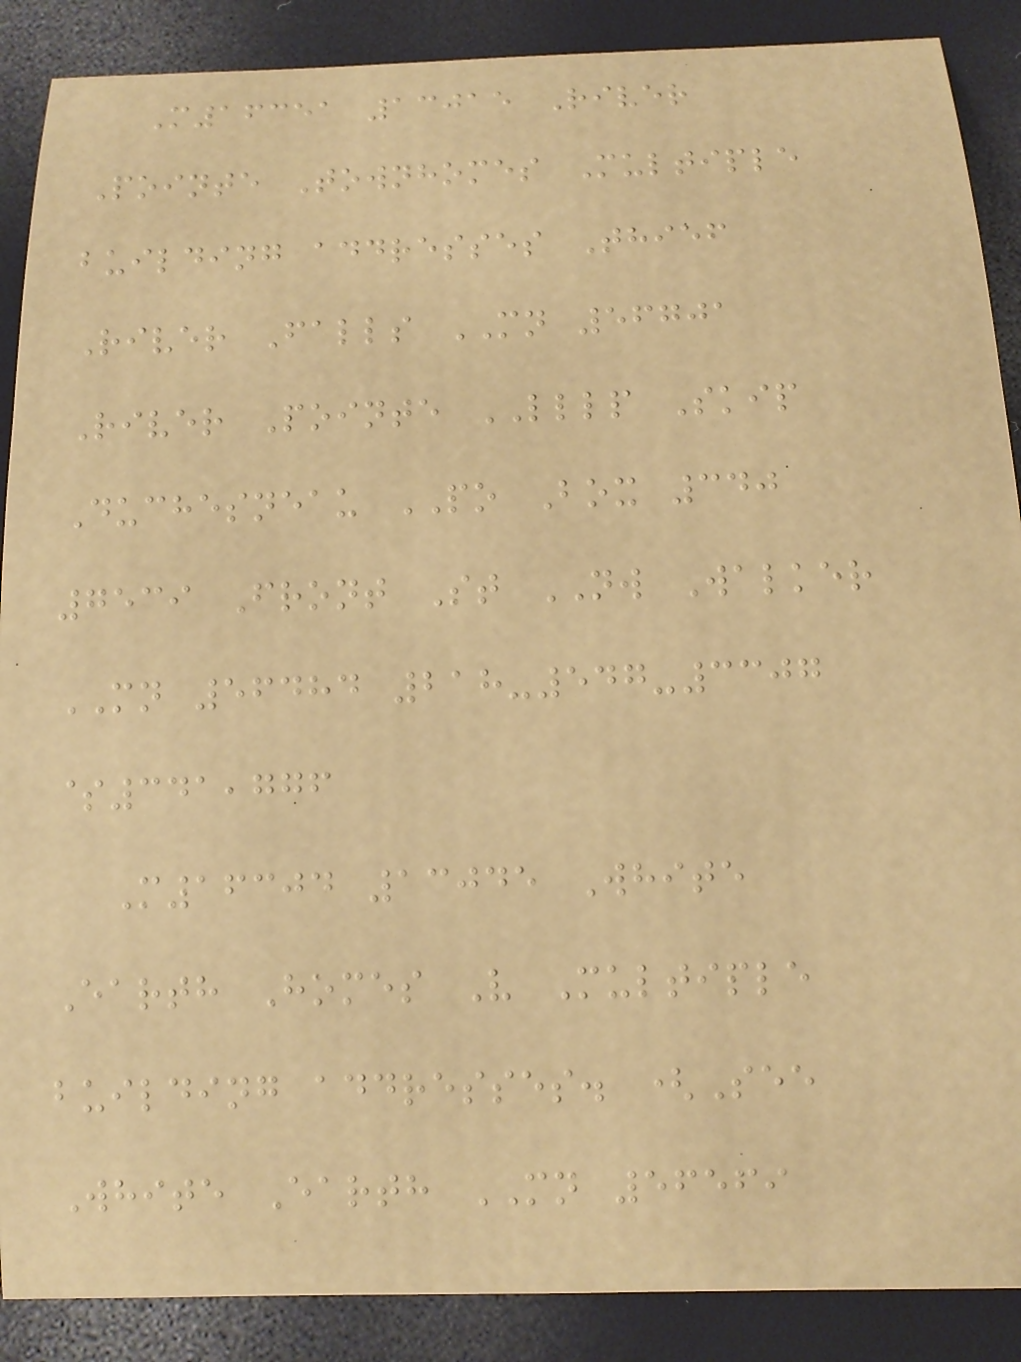M16351 13015 River
Pointe Townhomes Multiple
building addresses Thief
River Falls MN 56701
River Pointe LLLP Skip
Duchesneau PO Box 340
7539 Front St NW Walker
MN 56484 218-547-3307
$341,776
M16304 13045 White
Earth Homes V Multiple
building addresses. (See
White Earth MN 56569
